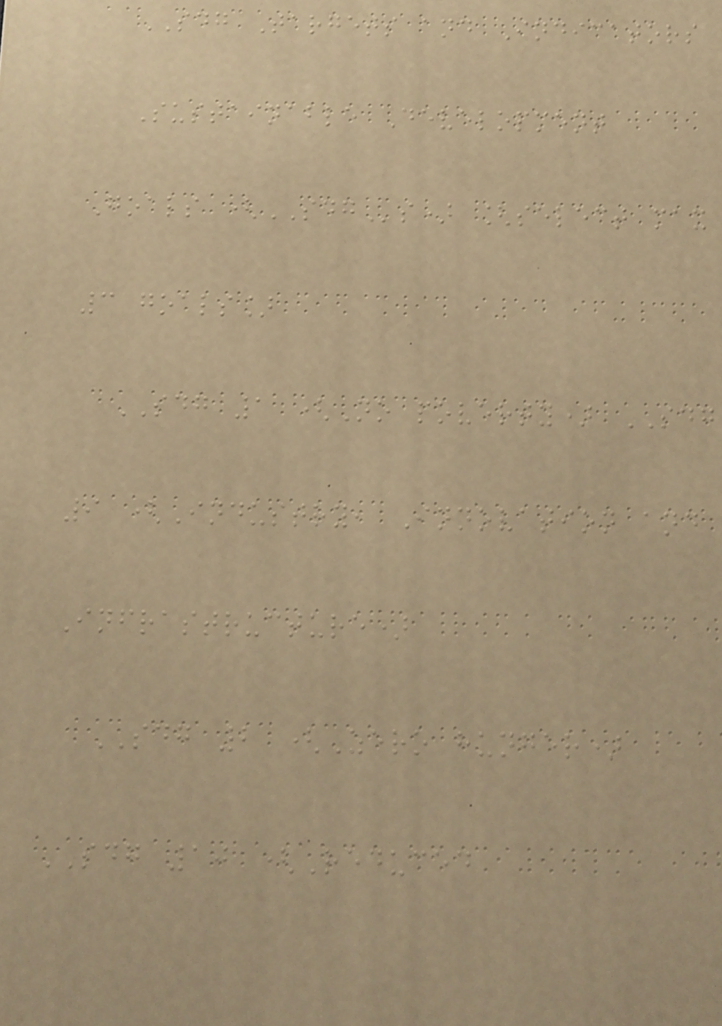SDG Targets and Indicators
Sustainable Development
Goals (SDGs) [select max
3 goals]
SDG 1 (No poverty) SDG
9 (Industry, Innovation and
Infrastructure)
SDG 2 (Zero hunger)
SDG 10 (Reduced
